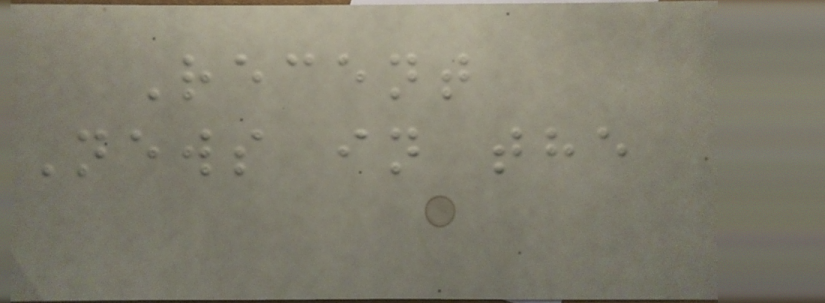Recent
News in the
